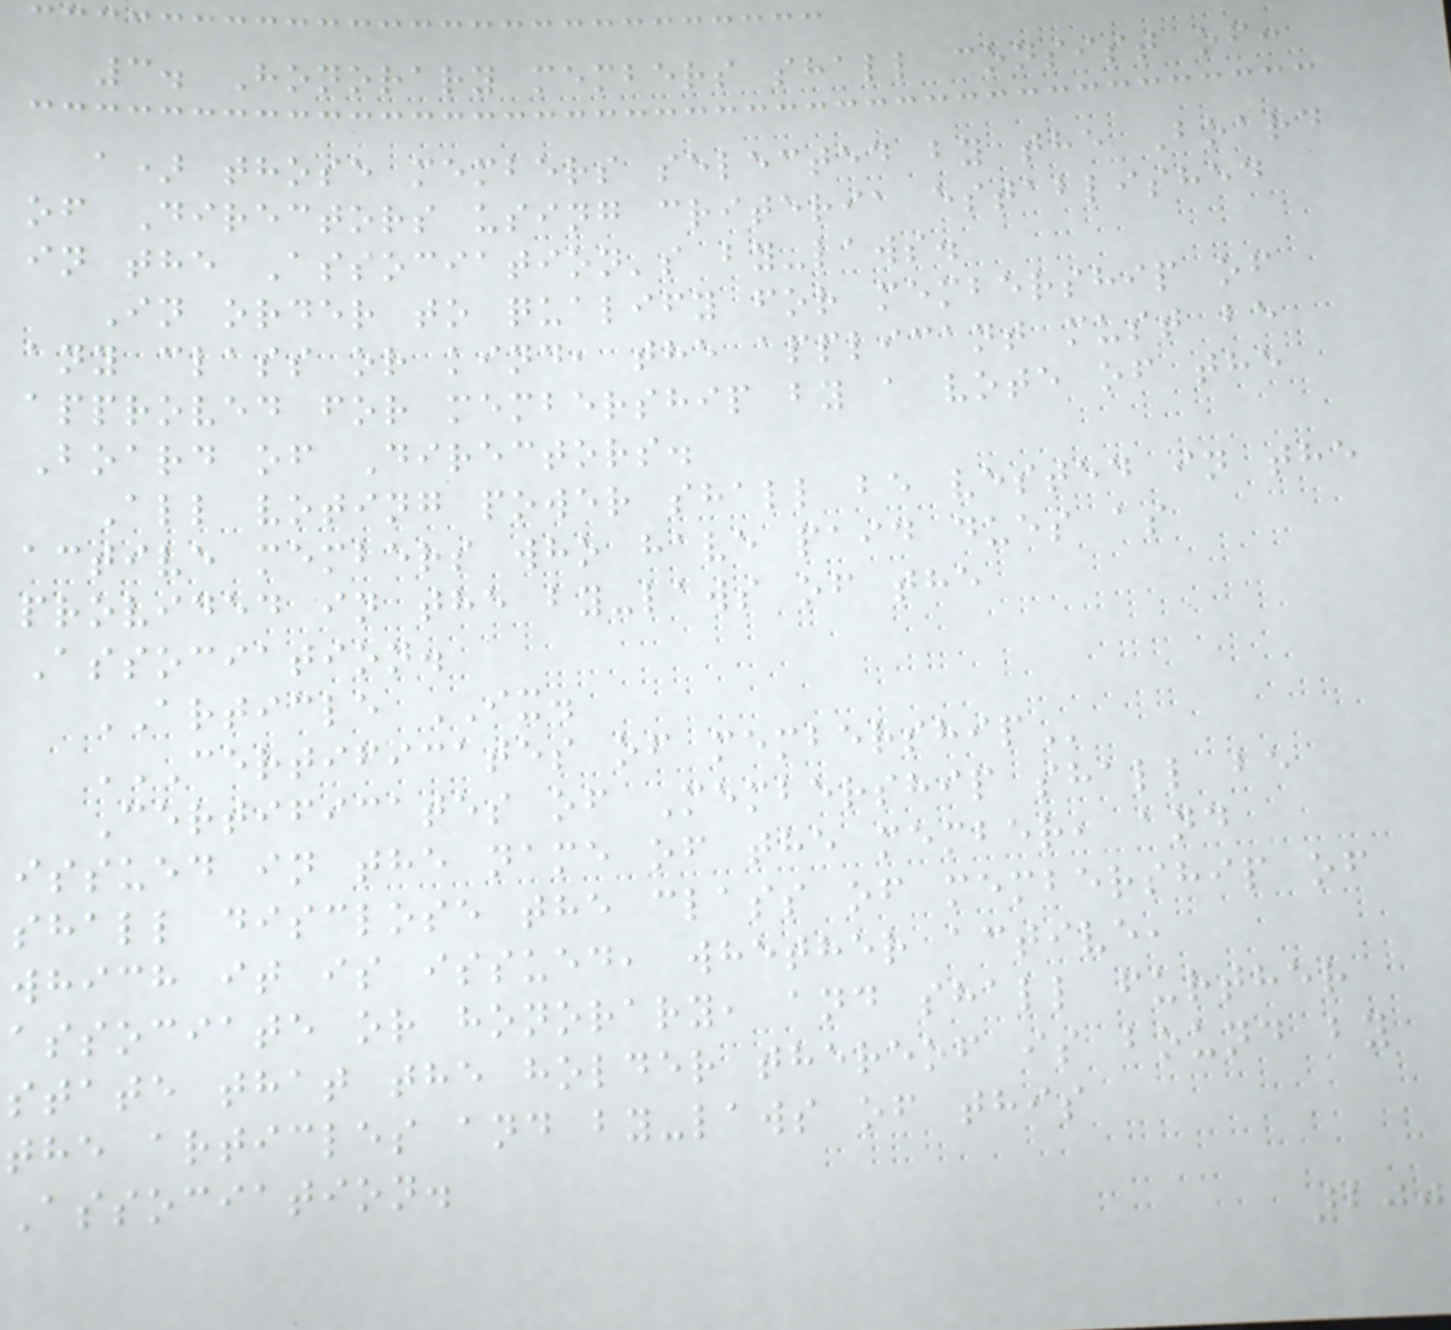3. Honorary members shall consist of:
a) those members selected by the Board
of Directors using criteria established
in the Association's by-laws.
In order to qualify for membership of
any class or kind, the applicant must be
approved for membership by a vote of the
Board of Directors.
All voting power shall be vested in the
active members who have paid dues as
provided in the by-laws of the
Association.
ARTICLE IX.
CERTIFICATES OF MEMBERSHIP
Certificates of Membership shall be
issued in the name of the member, and
shall disclose the class of membership of
which it is issued, whether active,
associate or honorary, and shall further
state that the holder thereof is bound by
the articles and by-laws of this
Association.
200
